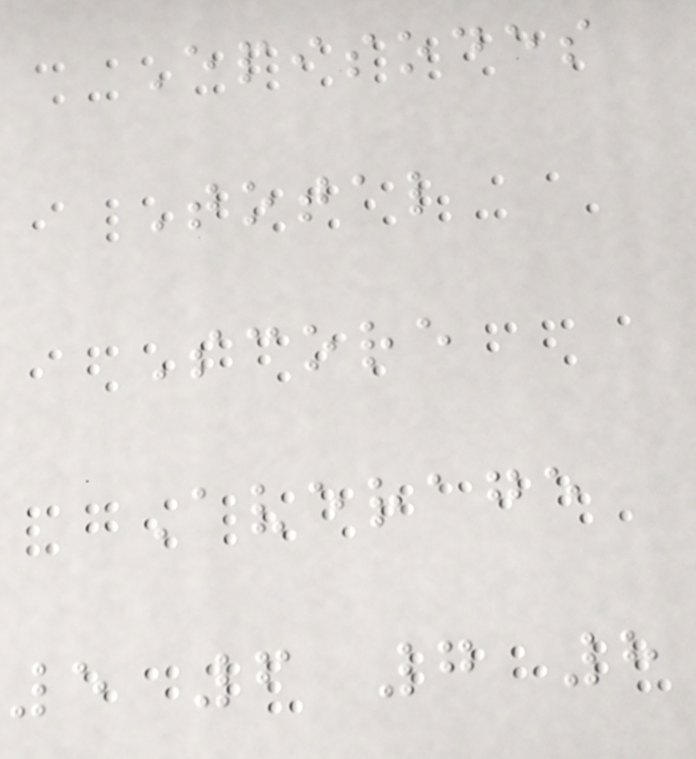Episodes
Total
Score
Average
5 6 7 8
